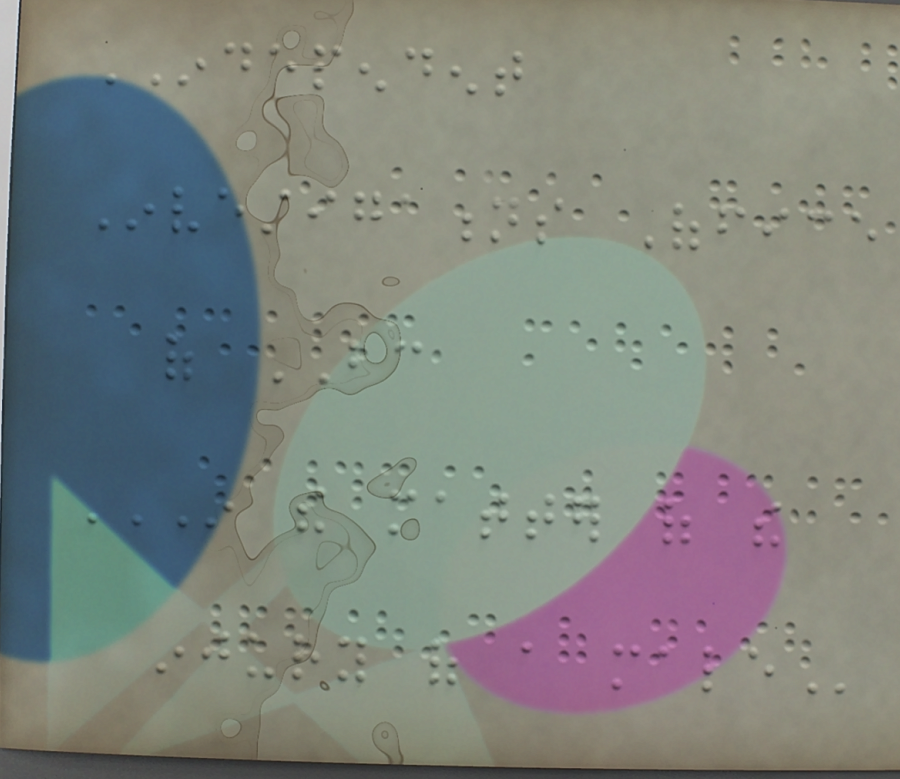INDEPENDENT
Investigations Office
of BC
IN THE MATTER OF THE
INJURY OF A MALE
